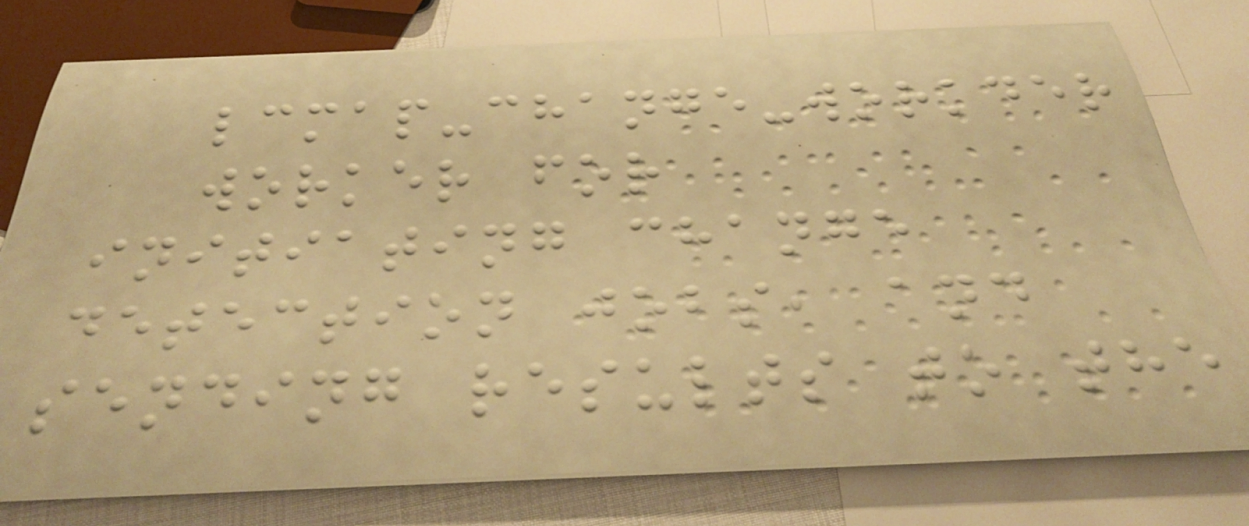lcmap-change-workder
worker for
initiating change
detection jobs, and
sending results to the
